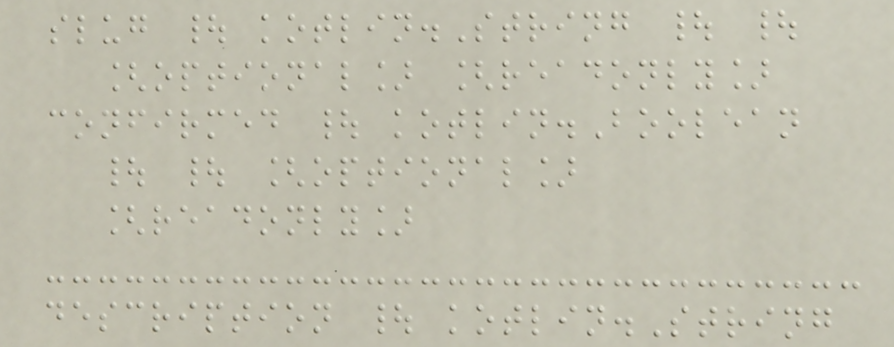slug | kotlin.String | |
[optional] [readonly]
confirmed | kotlin.Boolean
| | [optional]
[readonly]
description | kotlin.String
